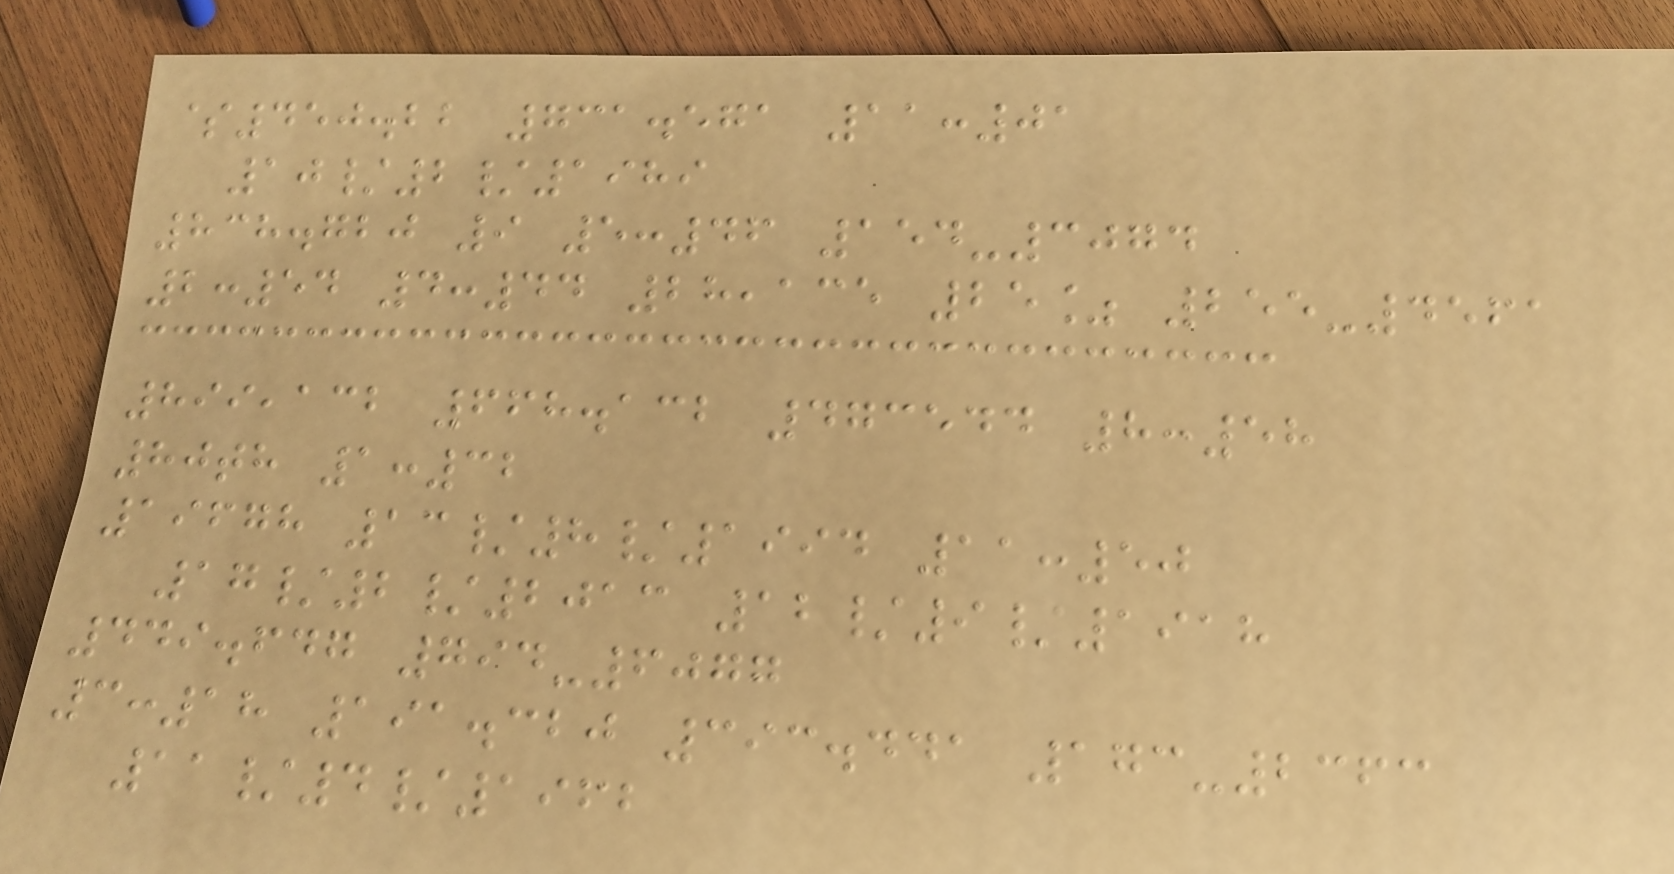$450.22 731.571 11:01
10/2/1989
838.720 9 5:46 154-3074
2:54 4:44 28,135 25% 255-4561
899,132 668.132 473544 8:58
80th 1:32
19678 13/8/1994 11:50
17/2/2013 12/9/1918
449.647 794-6077
3:18 191.320 393.441 173-2363
11/4/1962
